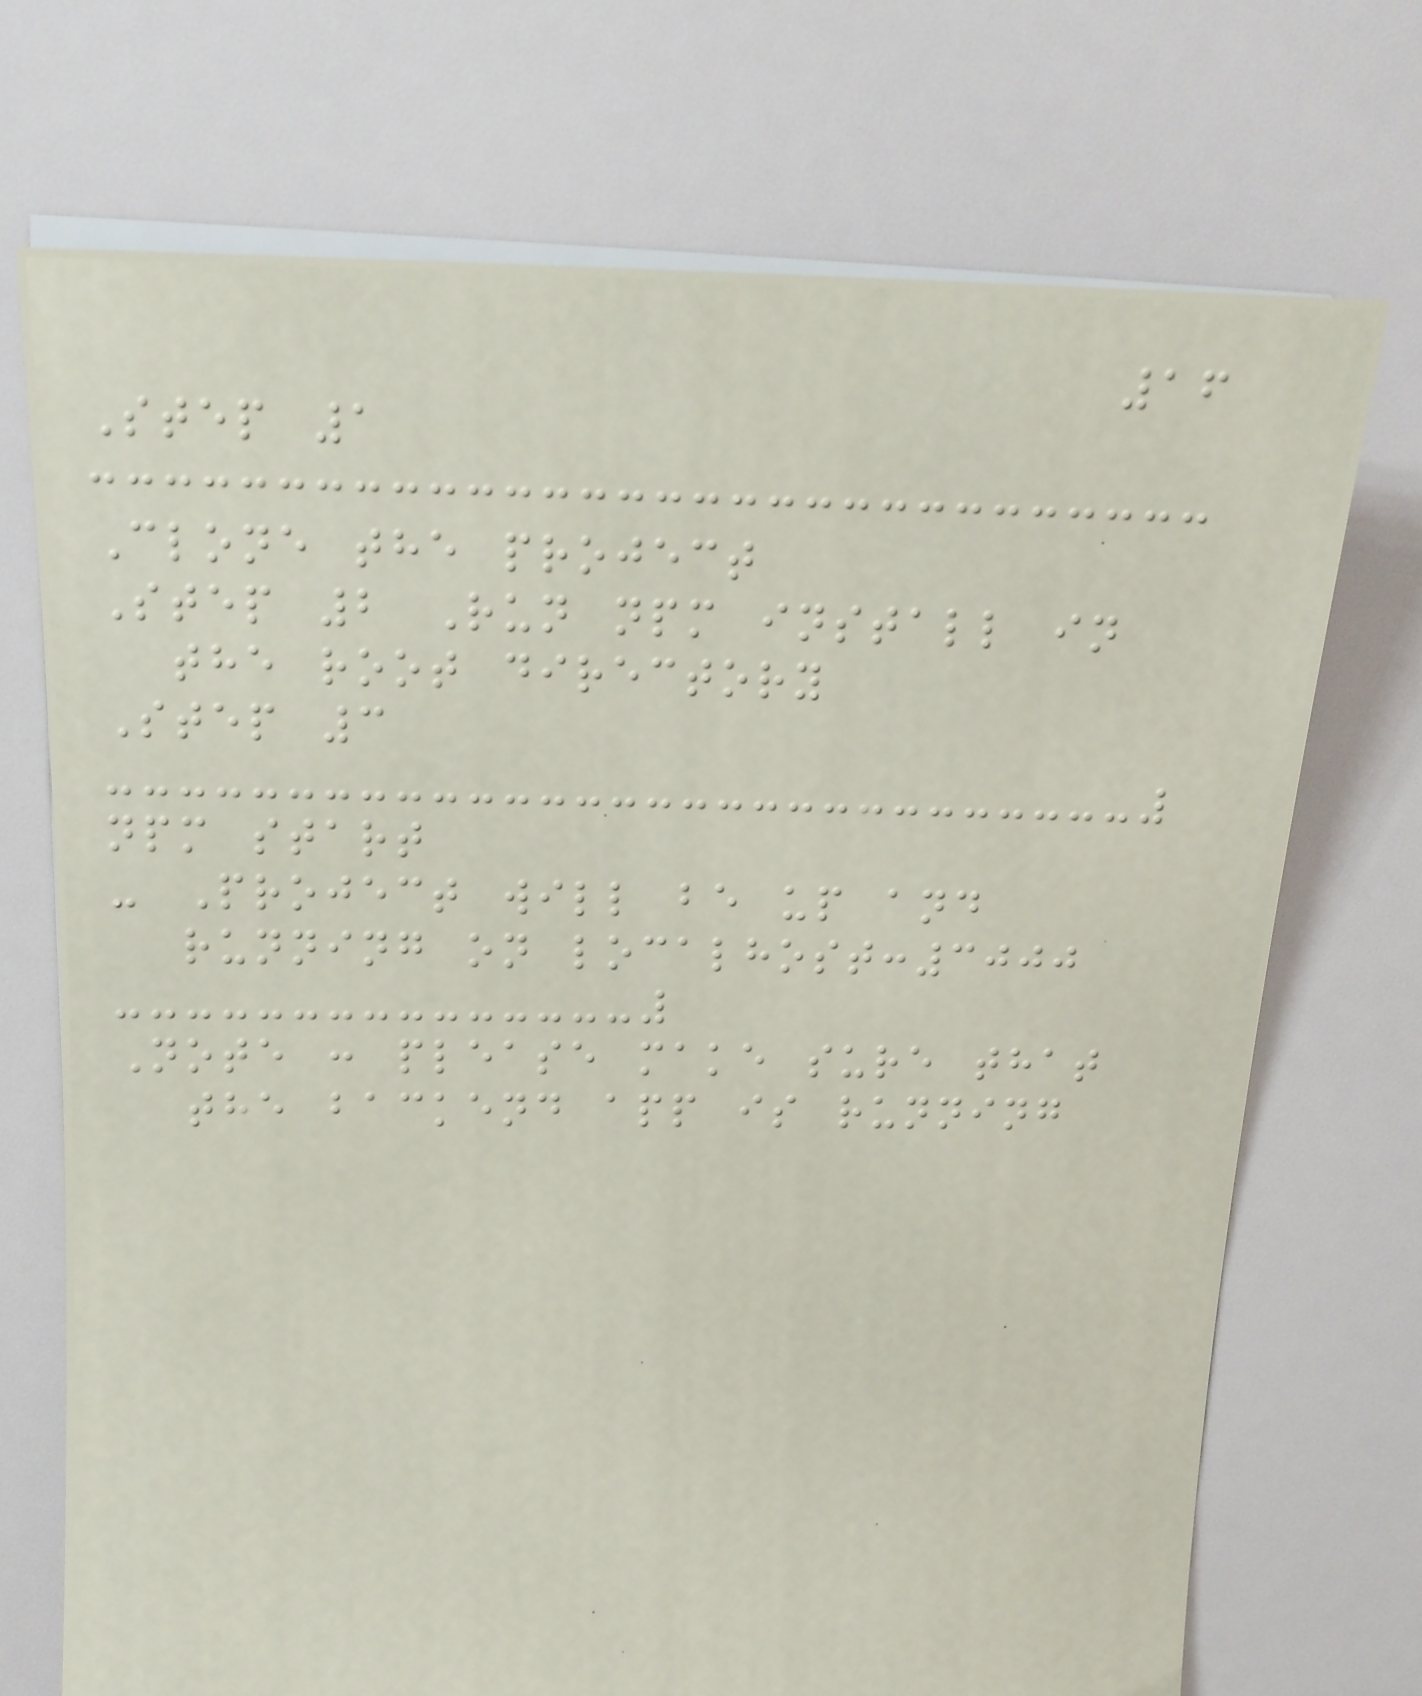16
Step 1
Clone the project
Step 2 Run npm install in
the root directory
Step 3
npm start
- Project will be up and
running on localhost:3000
Note : please make sure that
the backend app is running
